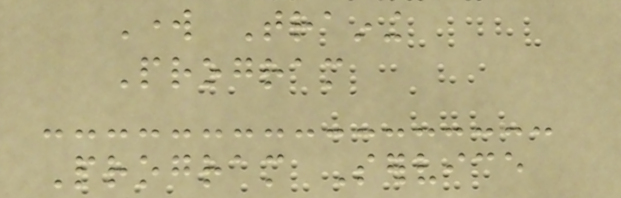Work Training
Program
Program Service
